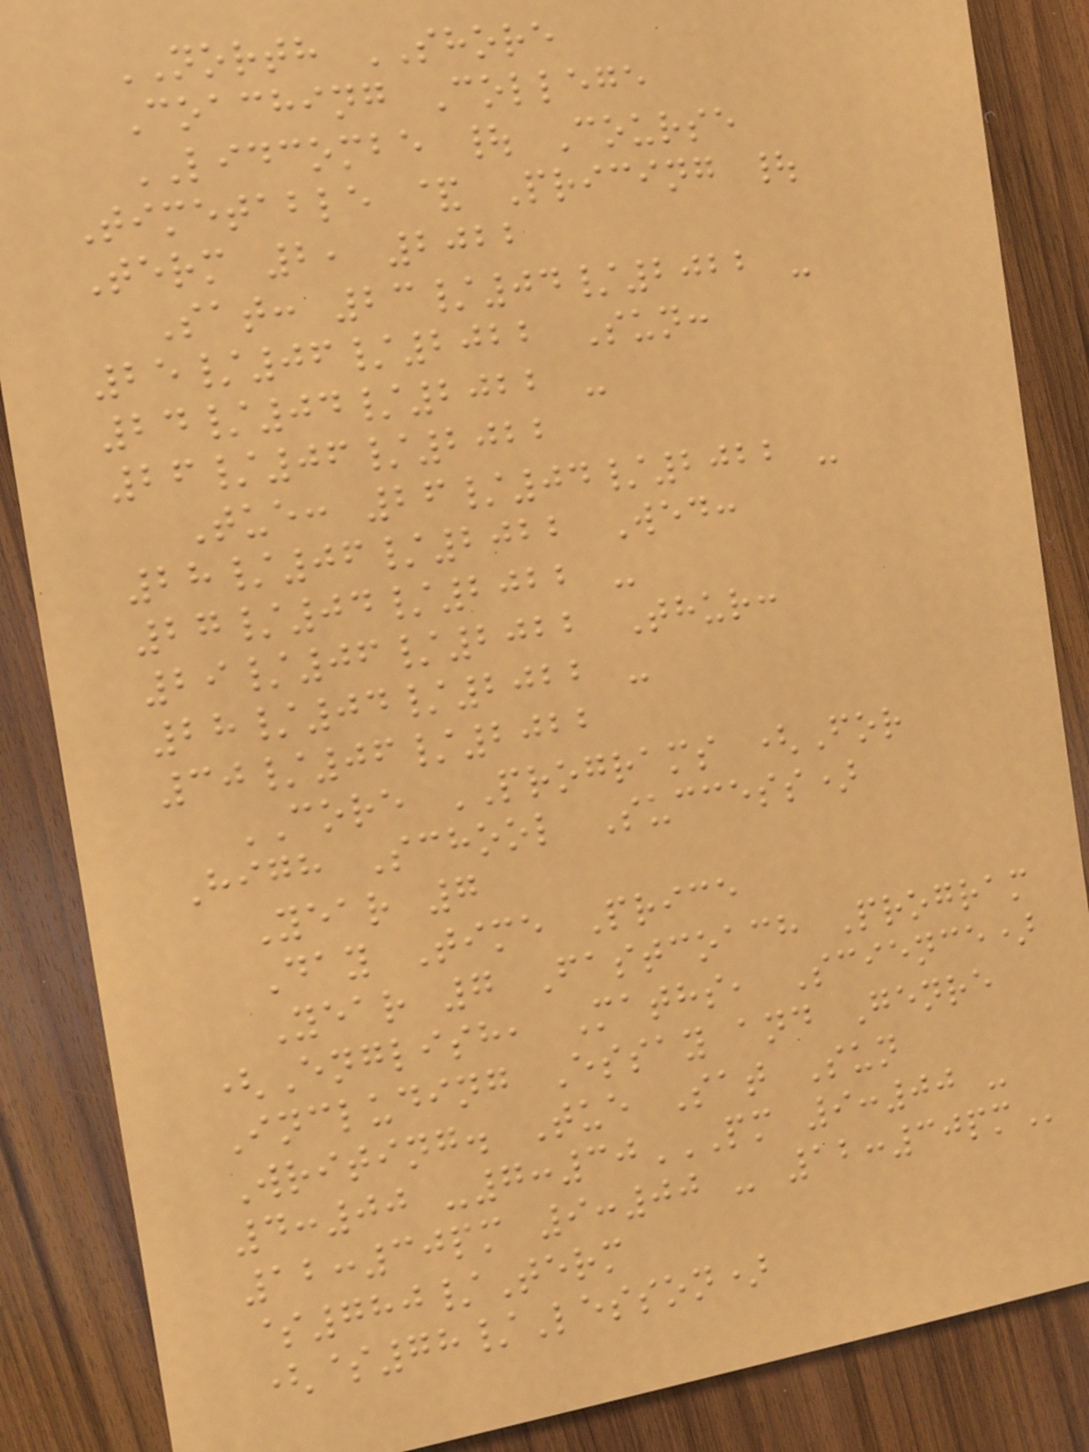NORTH SHORE
Coaching College
LIDCOMBE | Course
Timetable & Pricing |
Term 2, 2022
Sat: 23/04/2022 -
25/06/2022 Sun:
24/04/2022 -
26/06/2022
Tue: 26/04/2022 -
28/06/2022 Wed:
27/04/2022 -
29/06/2022 Thur:
28/04/2022 -
30/06/2022
CORE PROGRAMS (For
High School Success)
Year 7
Day Time Price
Year 7 Fastcoach Program
(English, Maths, Science)
Including Essay and Genre
Writing. Tue Sat Sun
4:00 -7:30PM 9:00 -
12:30PM 9:00 - 12:30PM
$780/Term
($78/Lesson)
